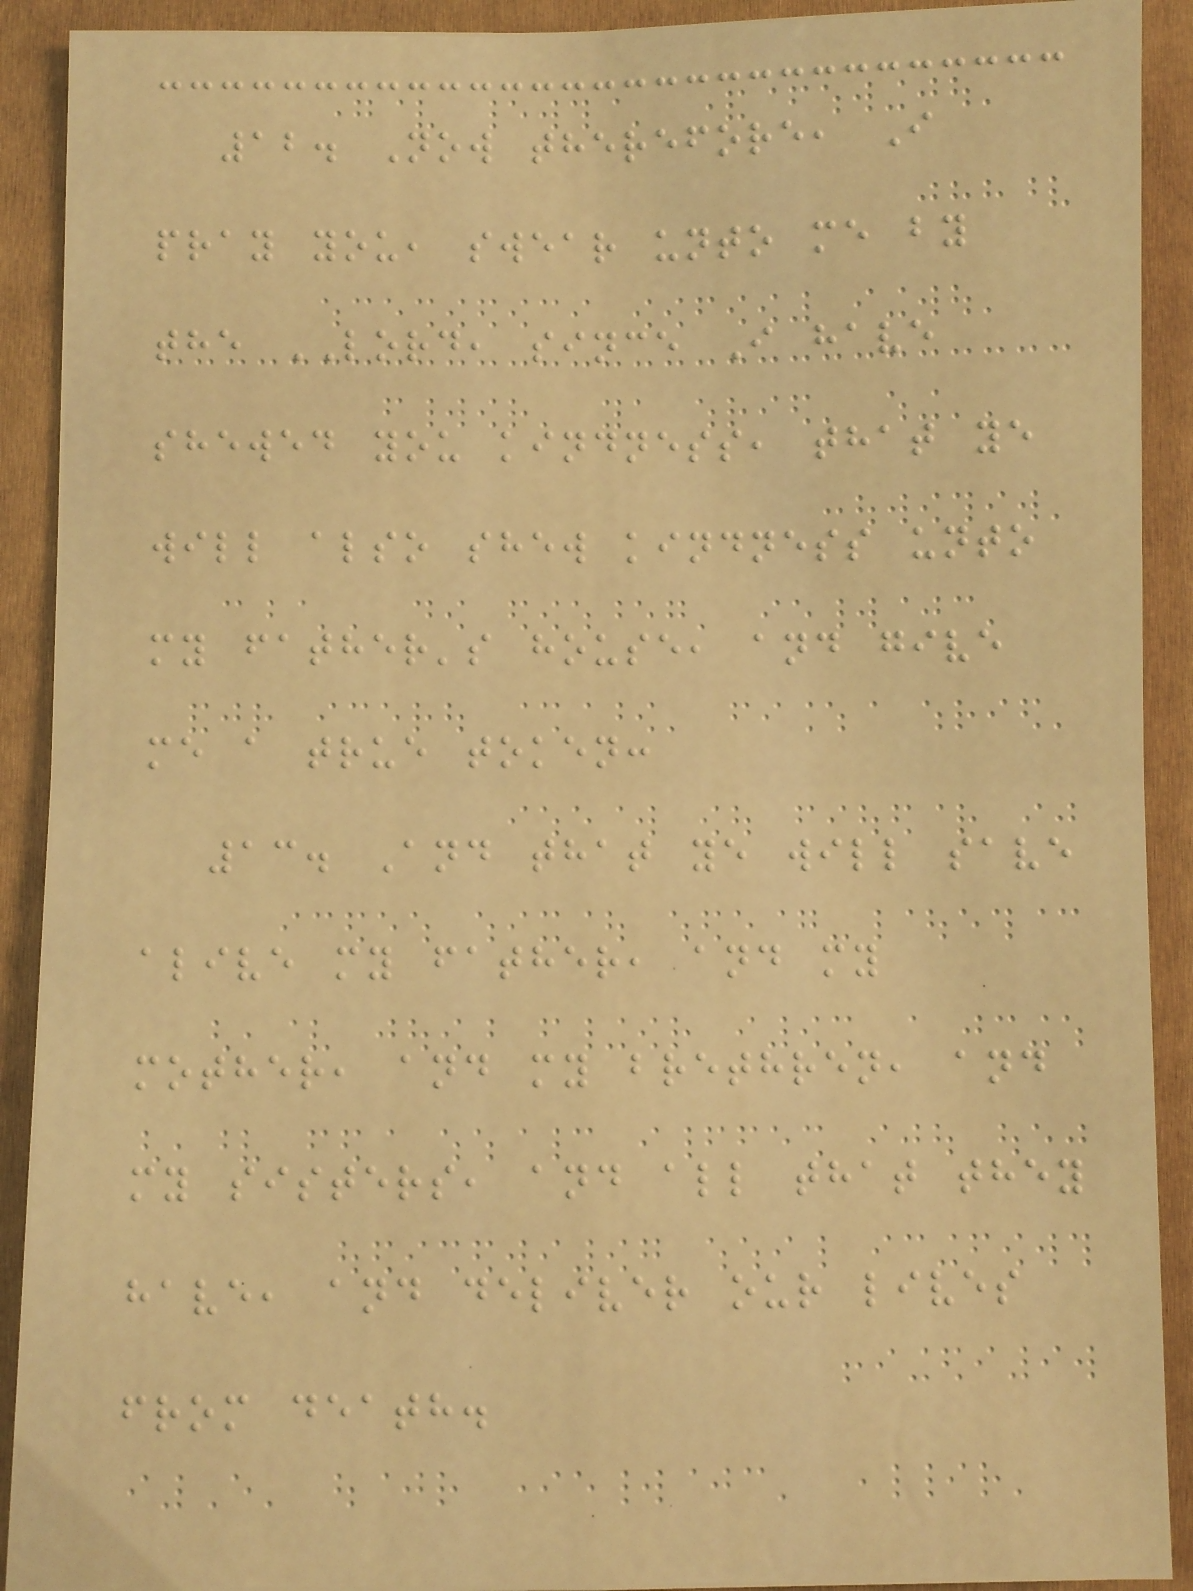12. Now therefore, I
pray you, swear unto me by
the LORD, since I have
shewed you kindness, that ye
will also shew kindness unto
my father's house, and give
me a true token:
13. And that ye will save
alive my father, and my
mother, and my brethren, and
my sisters, and all that they
have, and deliver our lives
from death.
